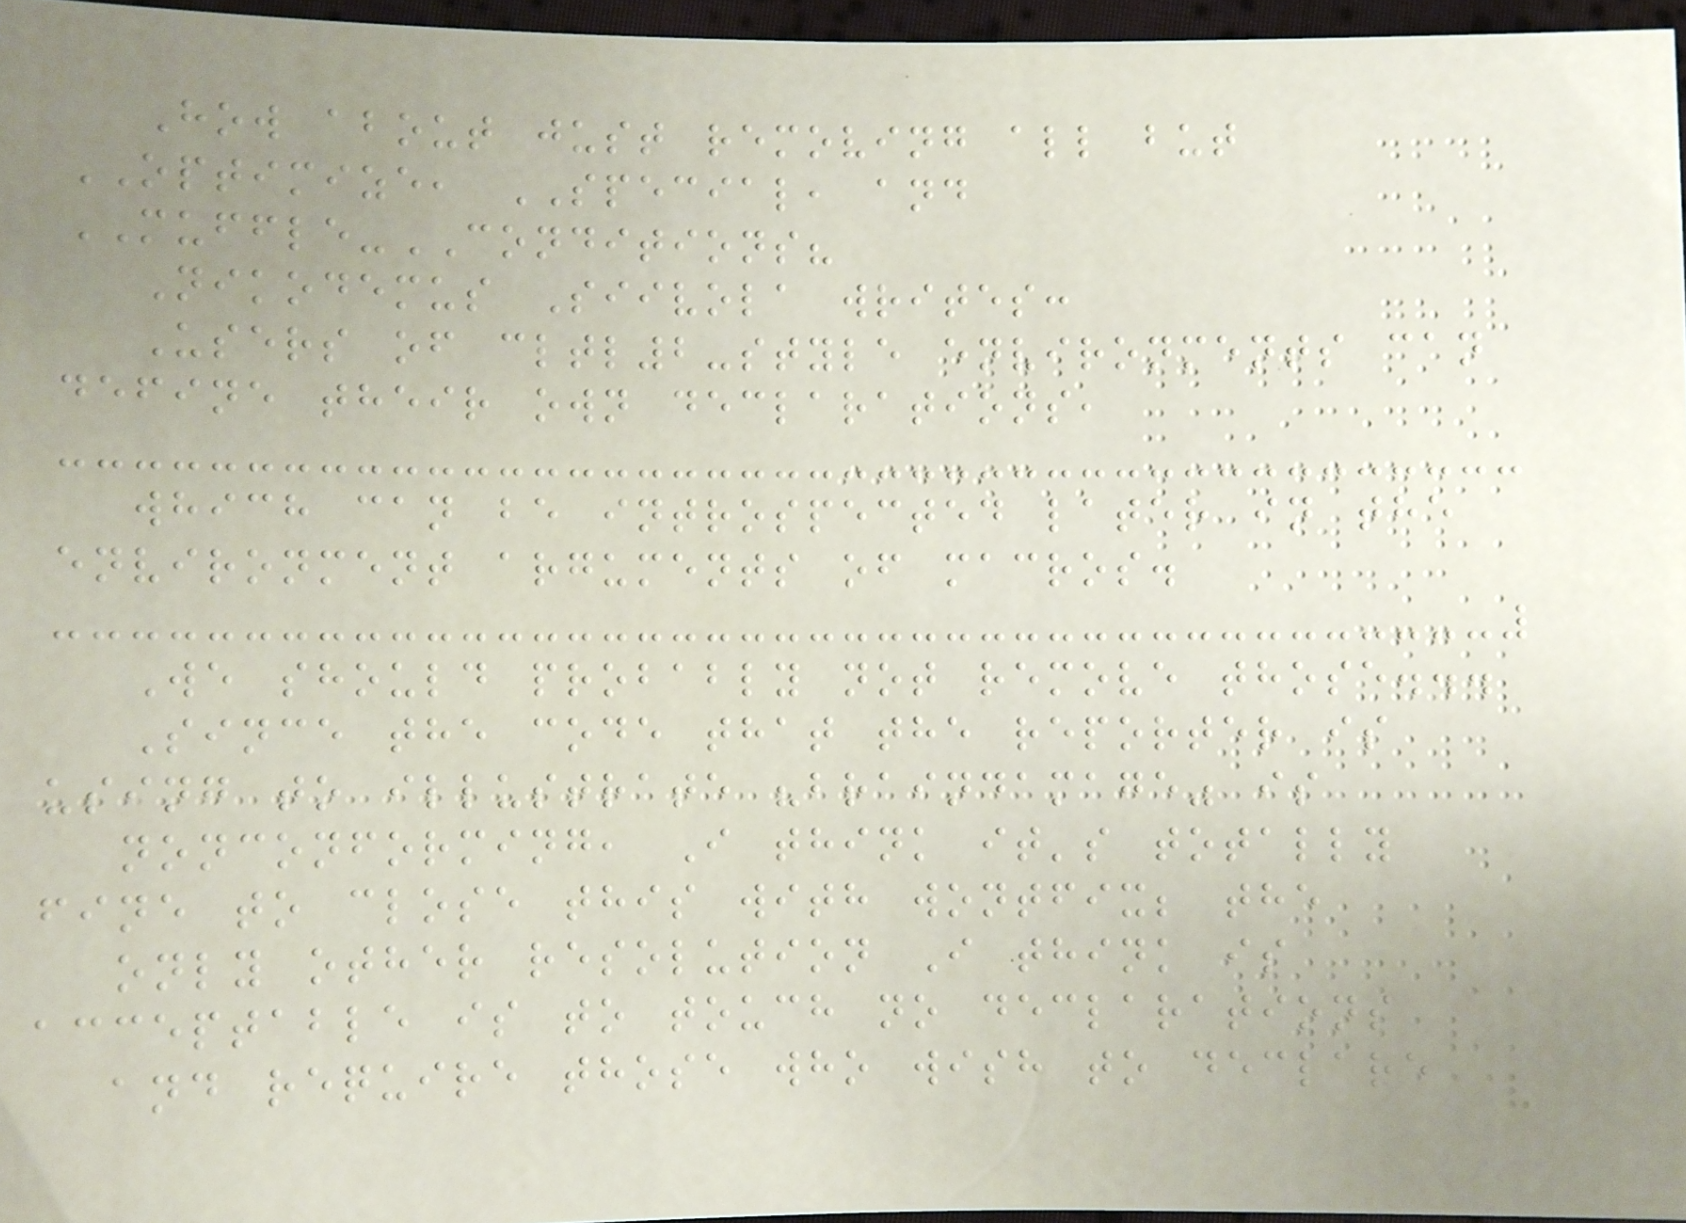How about just removing all but
OPTIMIZE, SPECIAL, and
MUFFLE-CONDITIONS?
Nikodemus Siivola writes:
Users of cltl2-style environments can
define their own declarations,
which can be introspected later in the
environment arguments of macros.
We should probably not remove those...
Since the code that the reporter is
using to illustrate "braindamage" is
nonconforming, I think it's totally
fine to close this with wontfix; the
only other resolution I think is
acceptable is to touch no declarations
and require those who wish to declare
